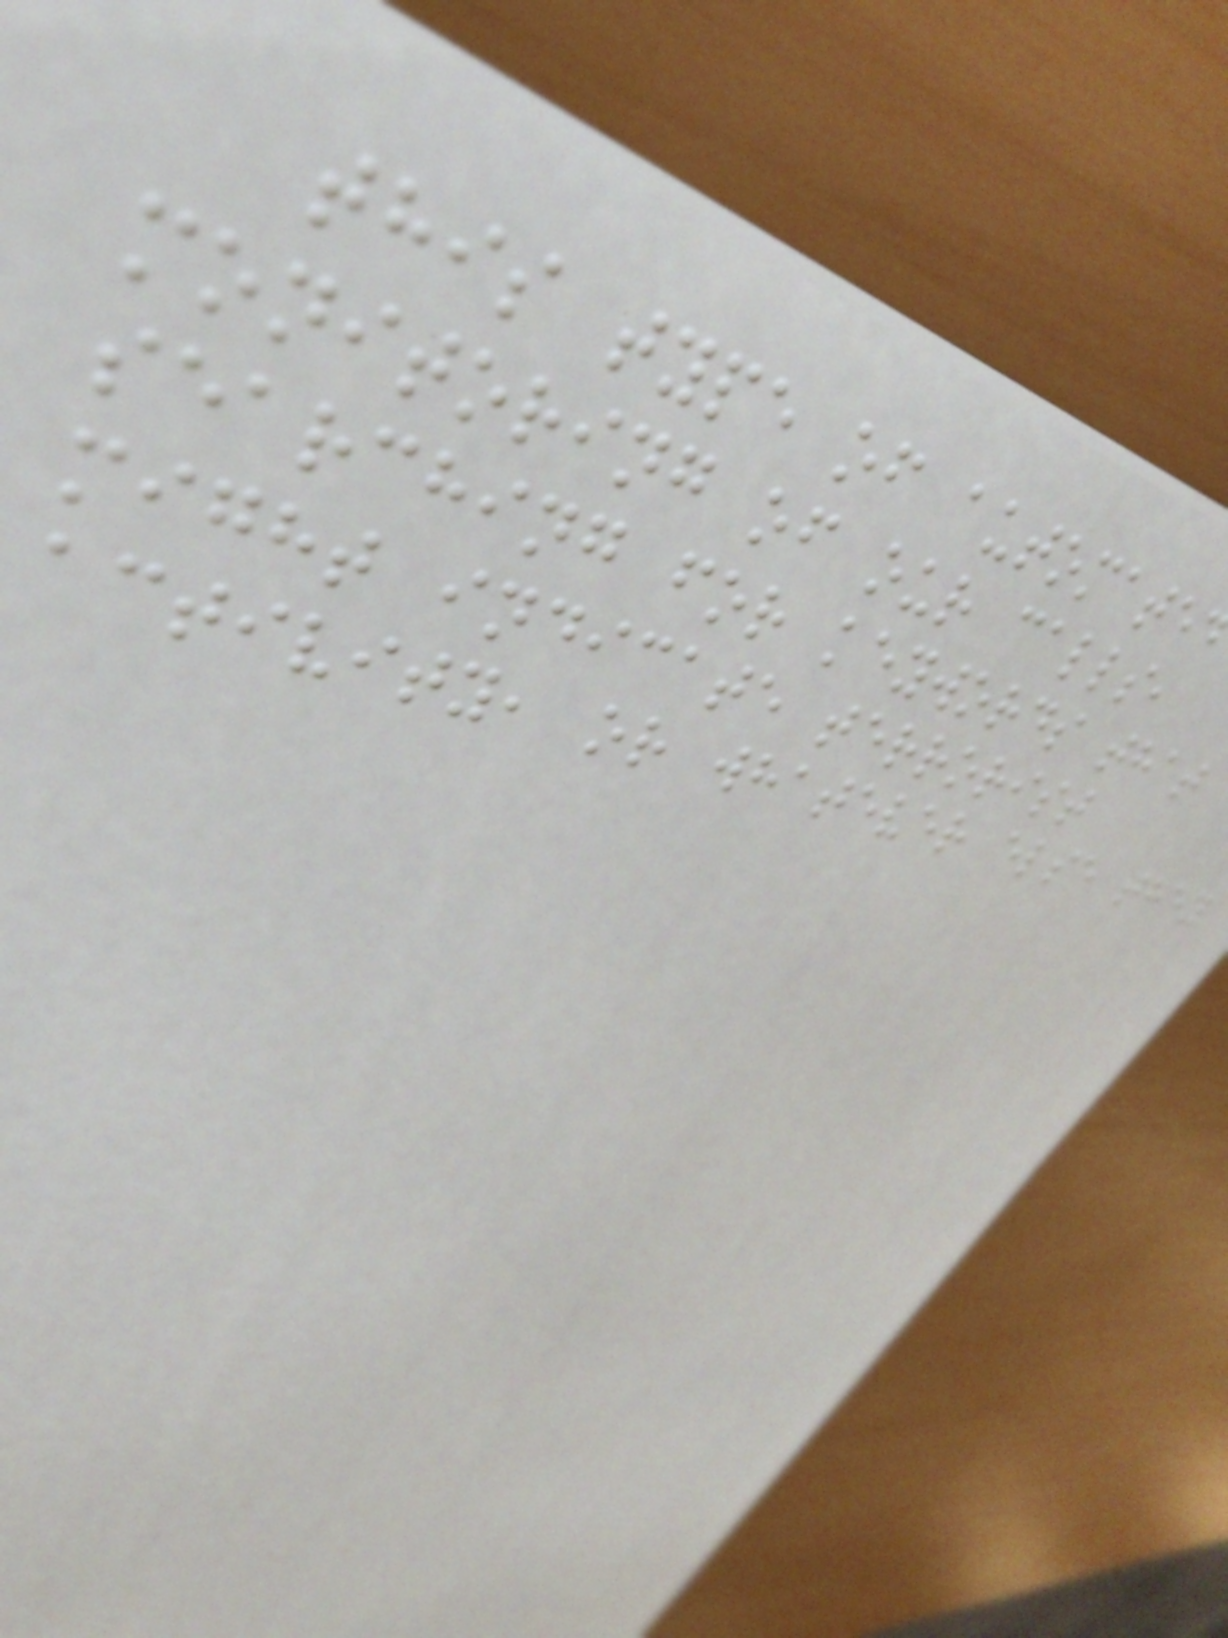this type of automate
monitoring of our calls,
searching for keywords that
might indicate terrorist
activity, or whatever else they
